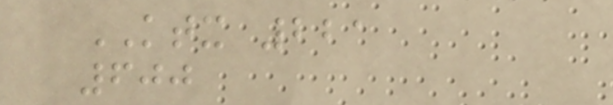KTX 221
600
